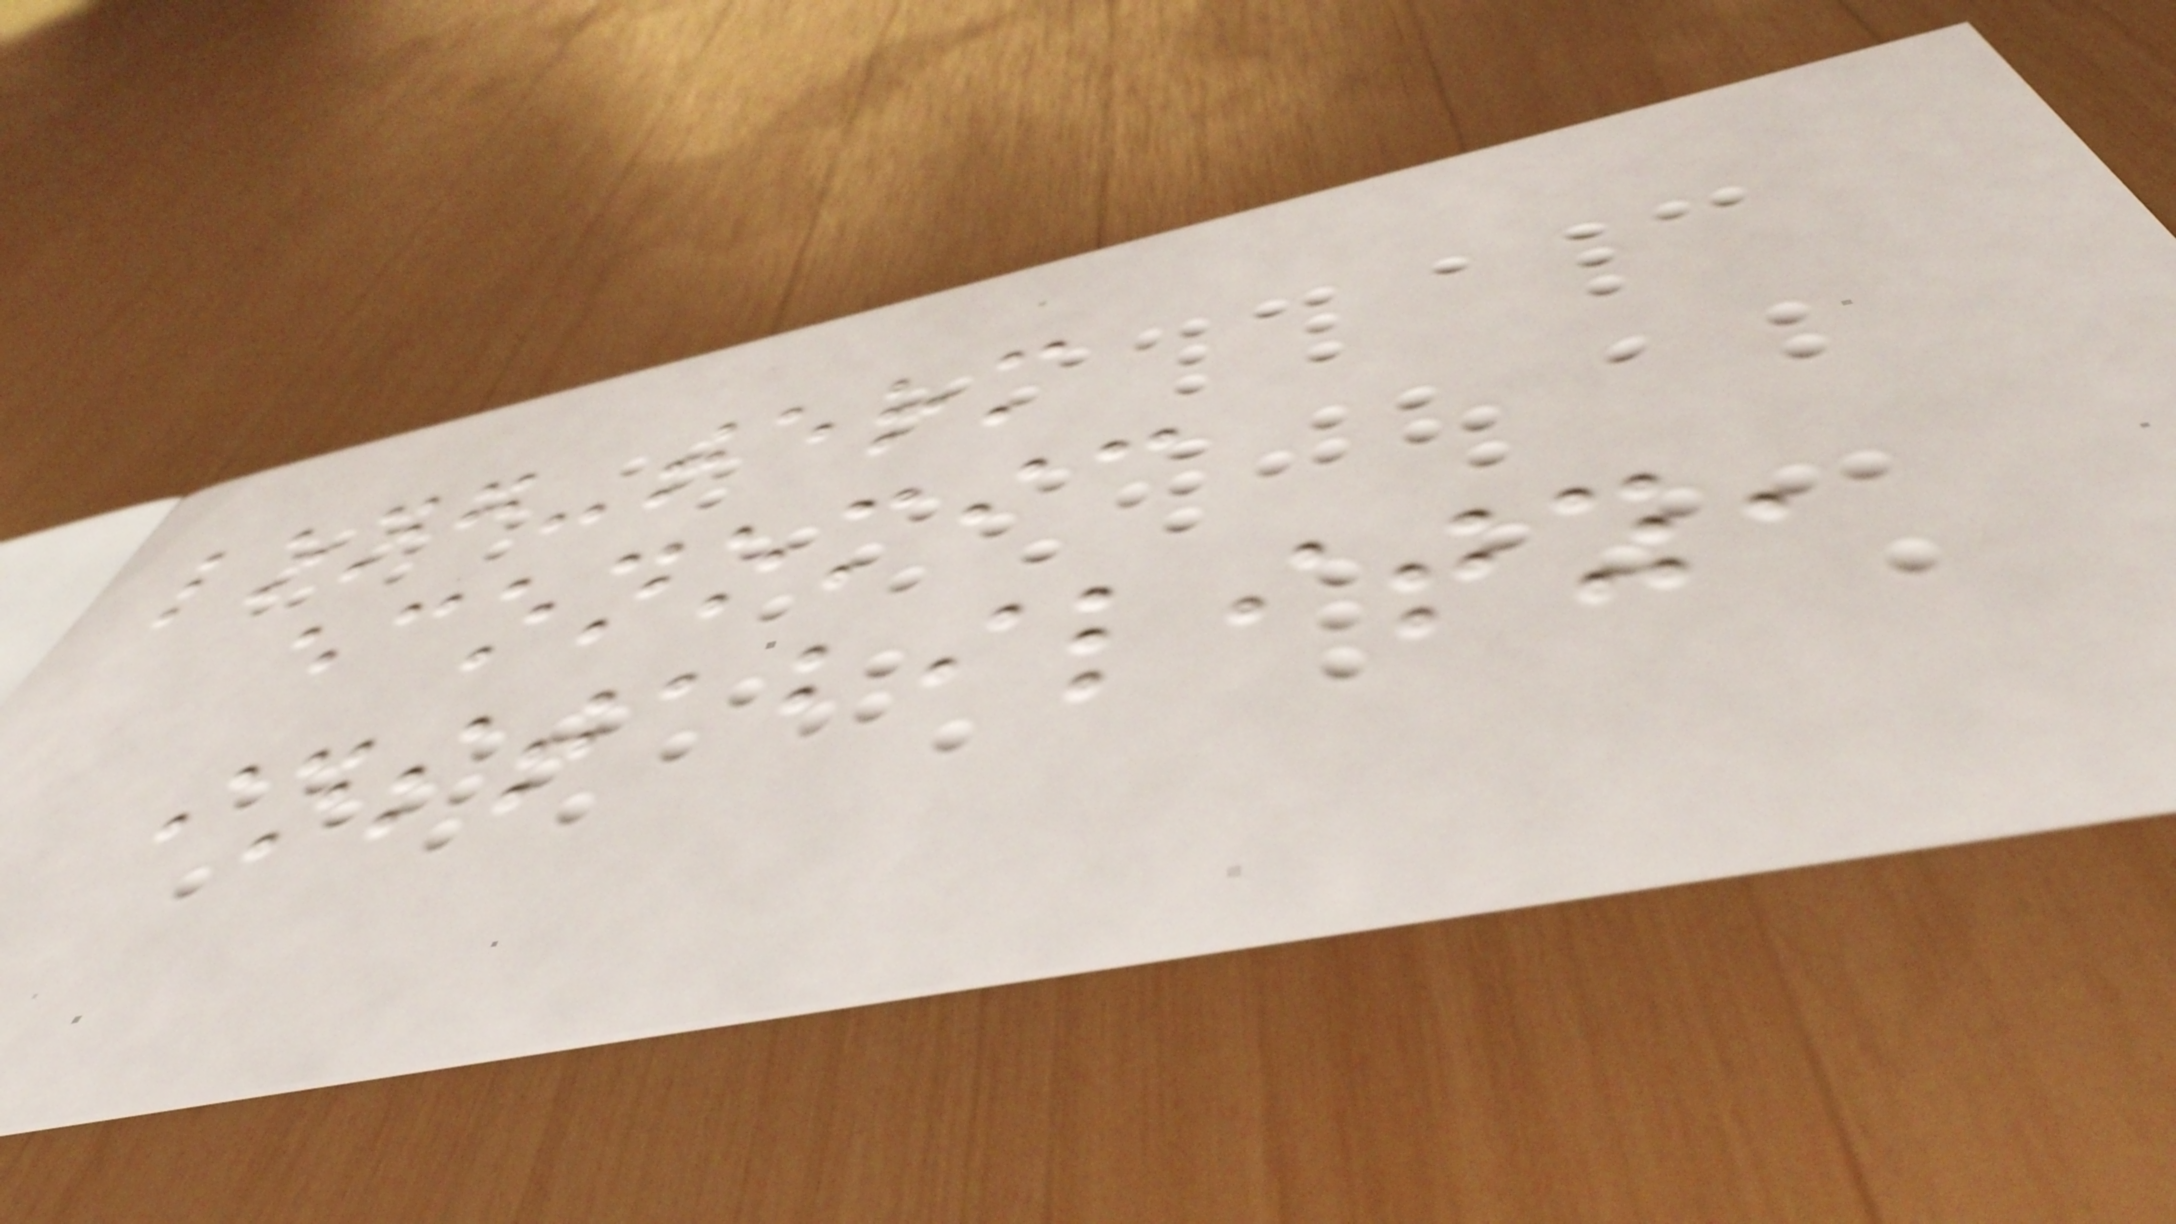long-term
economic
instability,
